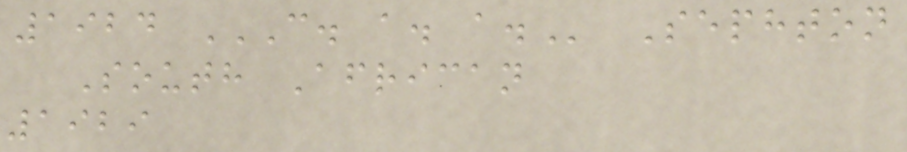1924 C. A. A. Sephton
South African
1929
